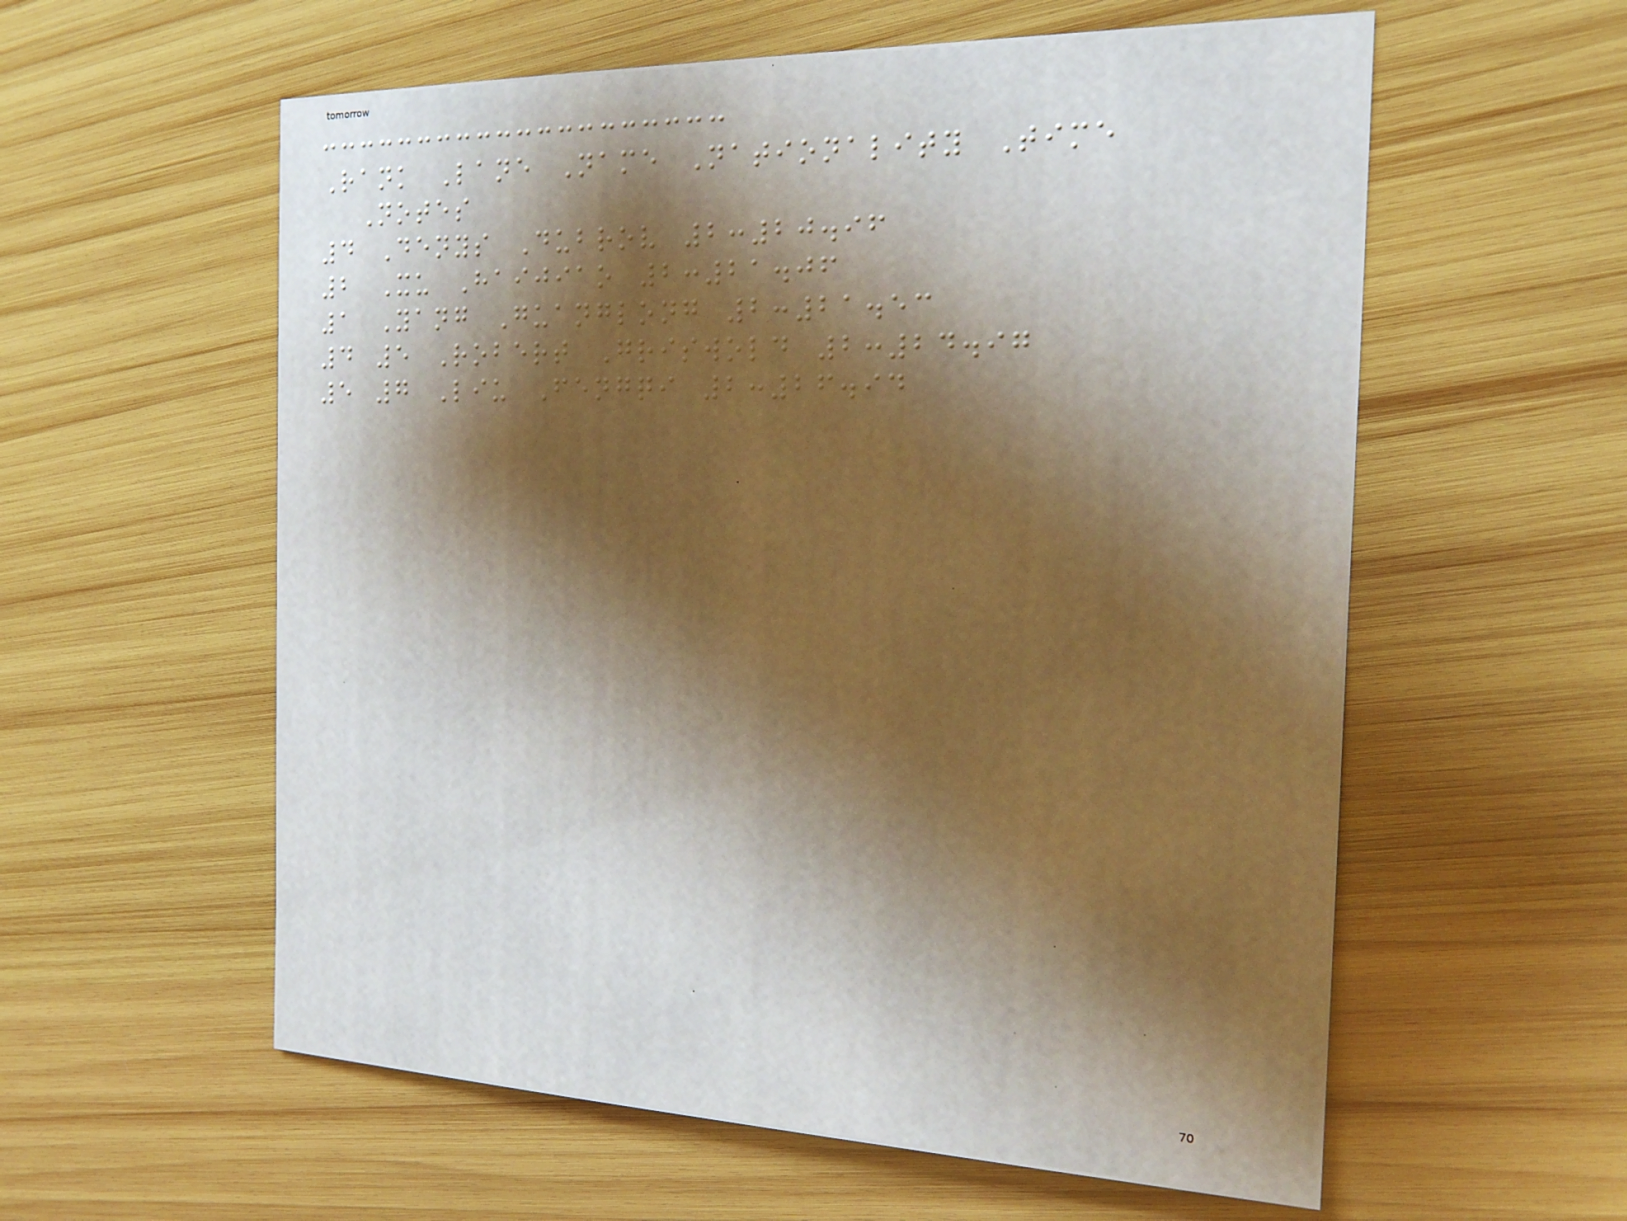Rank Lane Name Nationality Time
Notes
4 Denys Dubrov 2:20.96
2 Xu Haijiao 2:21.06
1 Yang Guanglong 2:21.53
4 5 Robert Griswold 2:24.97
5 7 Liu Fengqi 2:26.94
